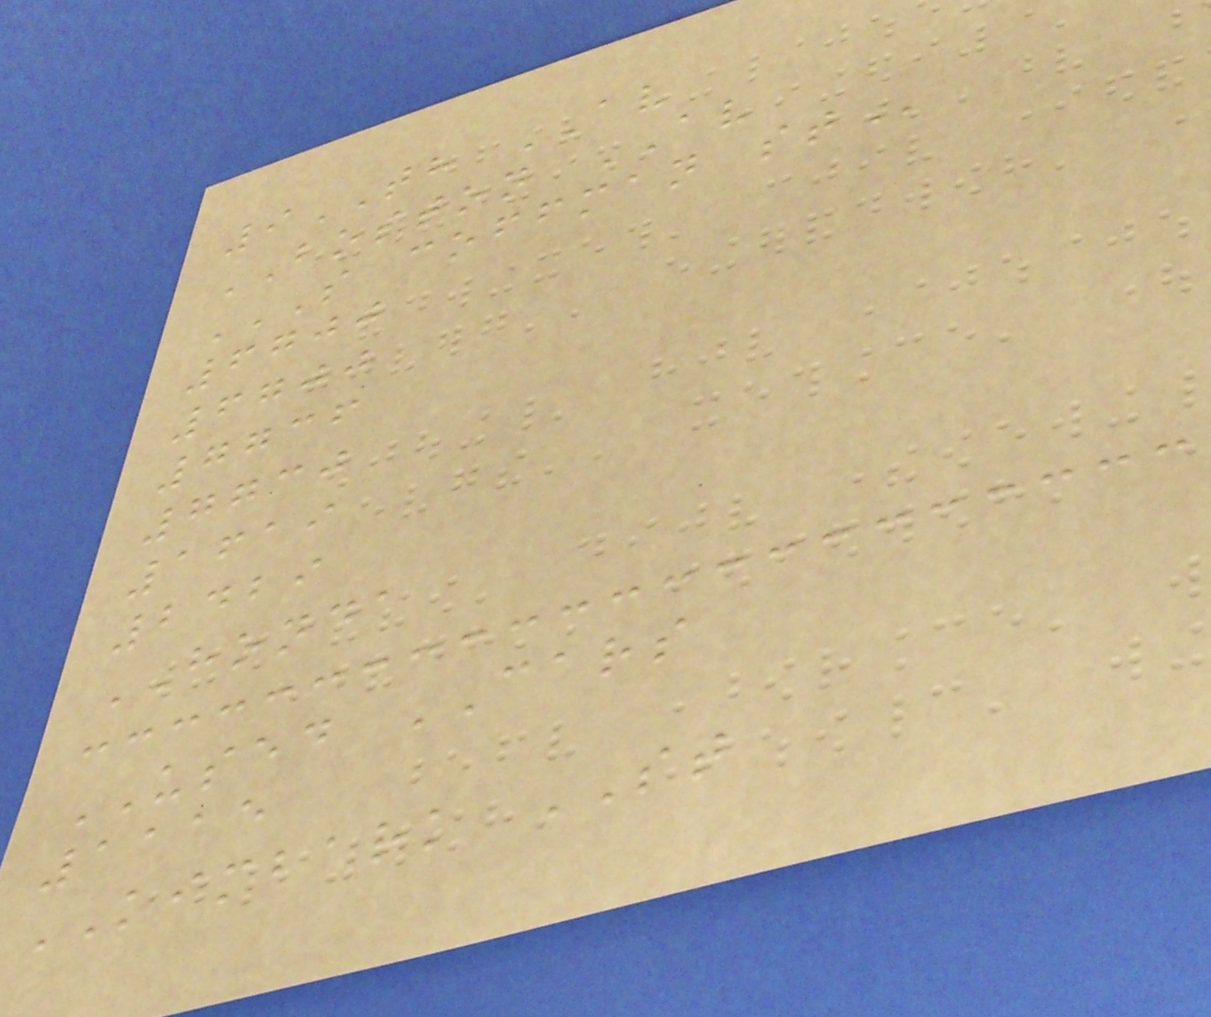9TH AV
BOSTON AV
S COFFMAN ST
6700
6700
7736
7730
1619
2429
HONDA
USED CARS
1115
KIMBARK ST
